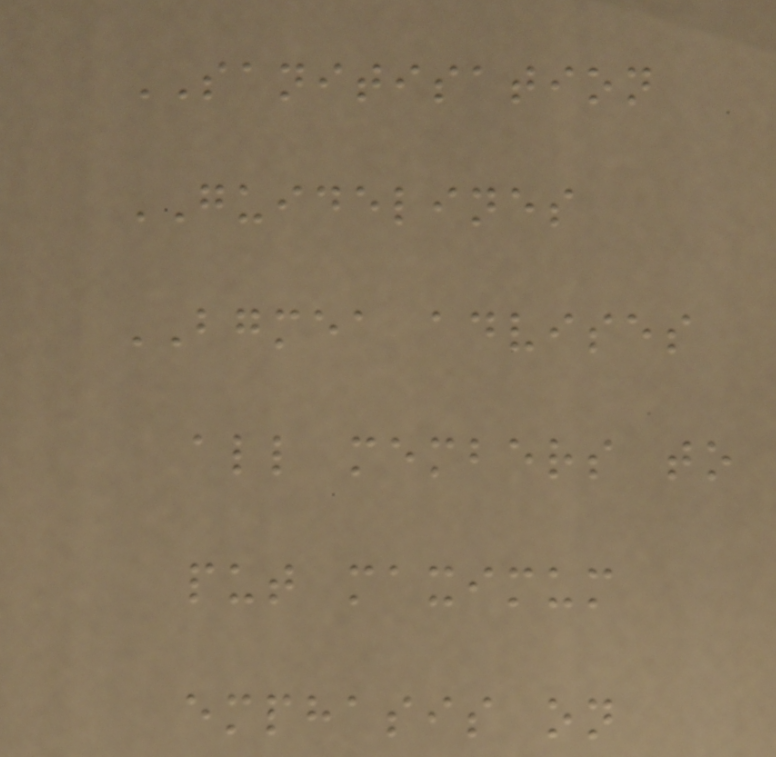SANITISATION
GUIDELINES
BGMEA advises
all members to
put maximum
emphasis on
